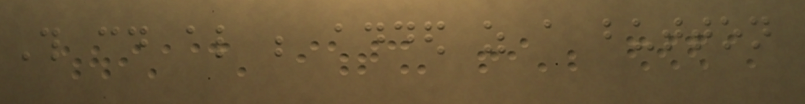This could also be added as a button
